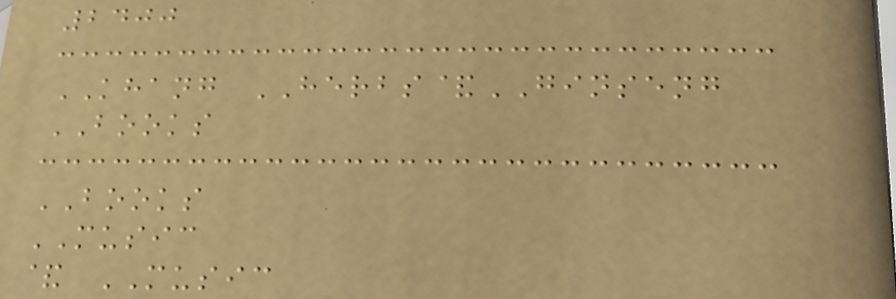2400
KHANG HERBS&GINSENG
BOOKS
BOOKS
MUSIC
& MUSIC
